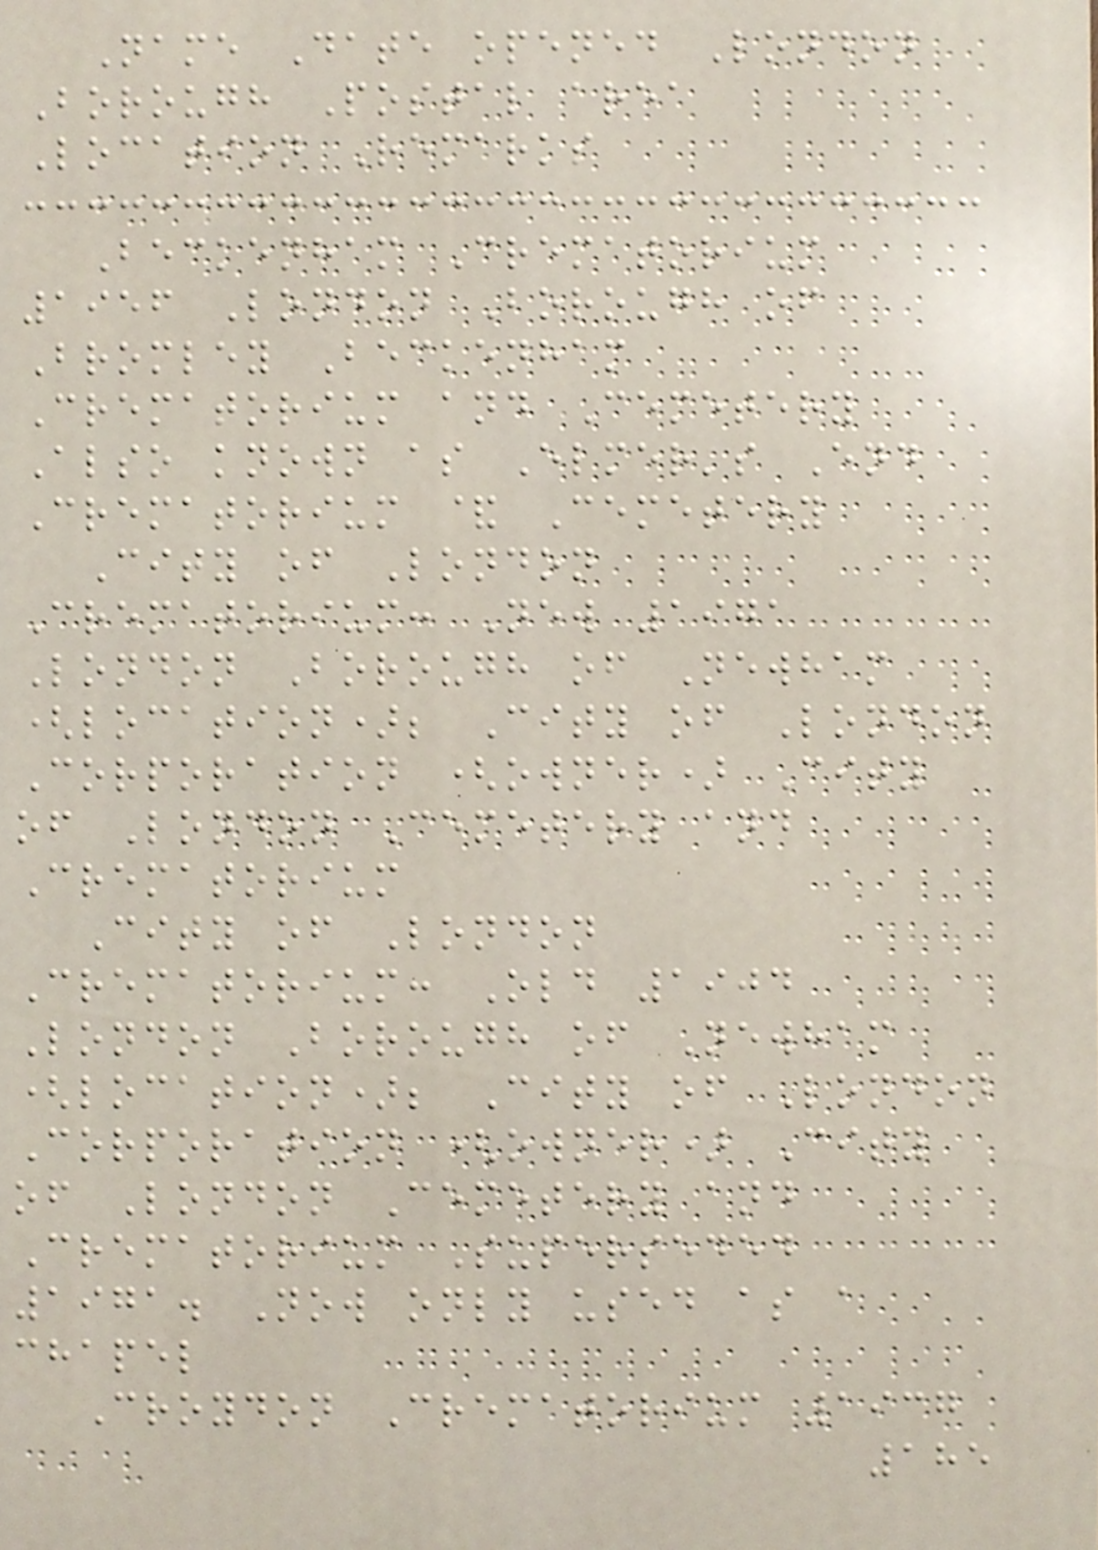Name Date opened London
Borough Postal area
Location Remarks
Beckenham Crematorium
1956 London Borough of
Bromley Beckenham
Crematorium and Cemetery
Also known as Elmer's End
Crematorium & Cemetery
City of London
Crematorium: New 1971
London Borough of Newham
(location); City of London
Corporation (owner) City
of London Cemetery and
Crematorium
City of London
Crematorium: Old 1904
London Borough of Newham
(location); City of London
Corporation (owner) City
of London Cemetery and
Crematorium Superseded
1971. Now only used as a
chapel
Croydon Crematorium 1937
185
